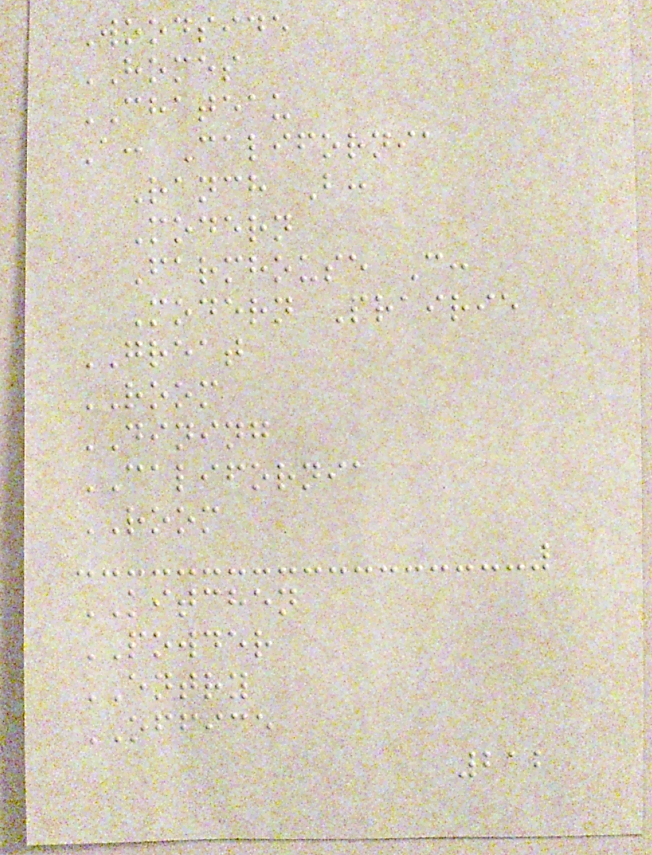Woodside
HOMES
CHATEAU
A: California
Ranch B:
Modern
Farmhouse C:
Modern Prairie
GREAT
ROOM
DINING
CALIFORNIA
ROOM
KITCHEN
POWDER
ENTRY
OFFICE
212
